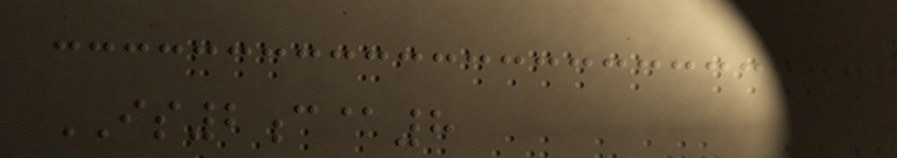IS2c@8
